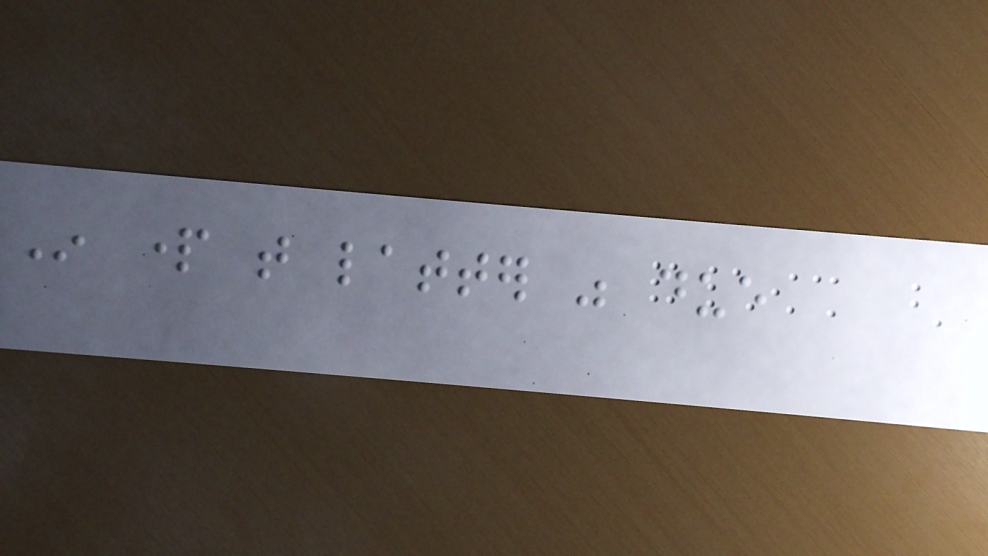In part that latter was due
